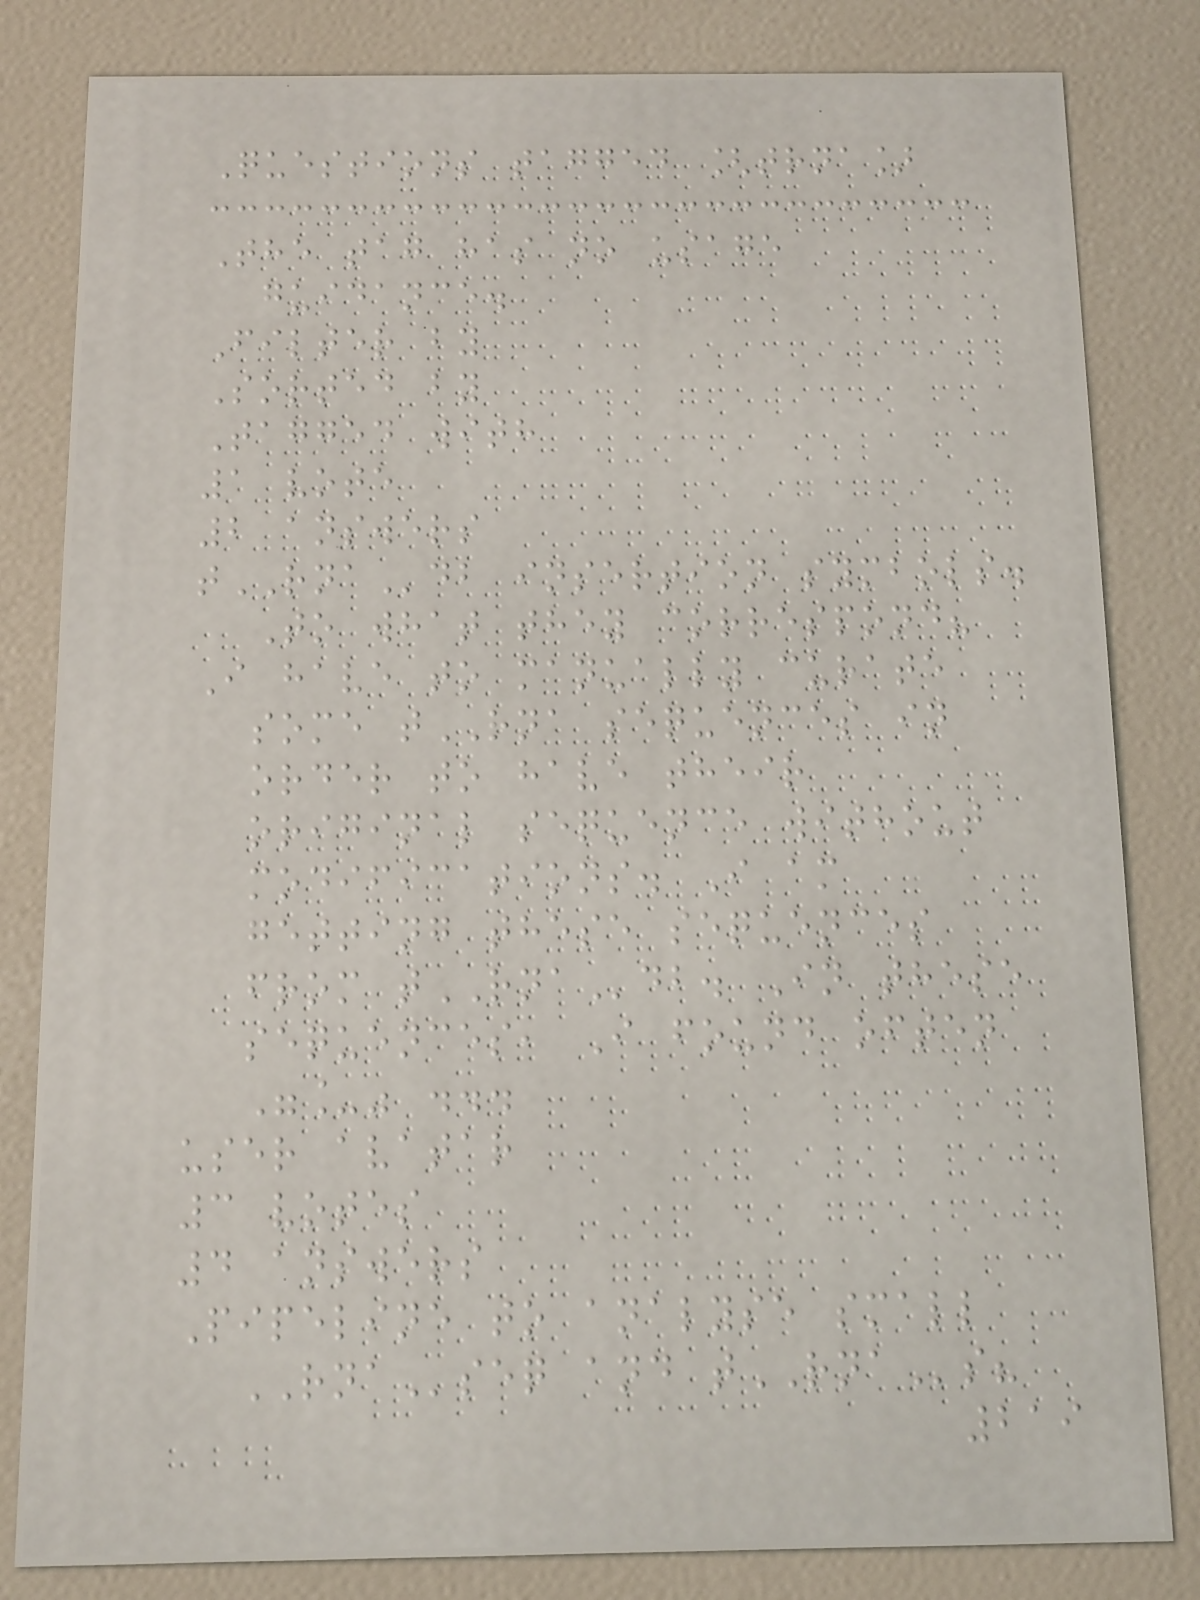Questions tagged [trna]
The tag has no usage
guidance.
Filter by
Sorted by
Tagged with
1 vote
2 answers
tRNAdb insertion symbols.
To what they correspond?
I have to manually curate
some tRNA sequences in
order to have their
original sequence without
modifications. I am
getting these sequences
from tRNAdb. In these
sequences, I found often
"_" ...
user avatar
3 votes
4 answers
Pipeline to analyse small
RNAseq and tRNAs?
219
